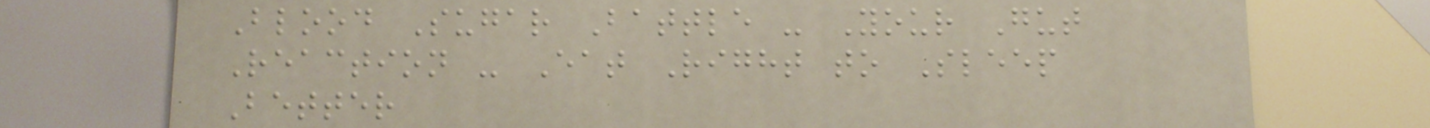Blood Sugar Battle - Your Gut
Reaction - Eat Right to Sleep
Better
